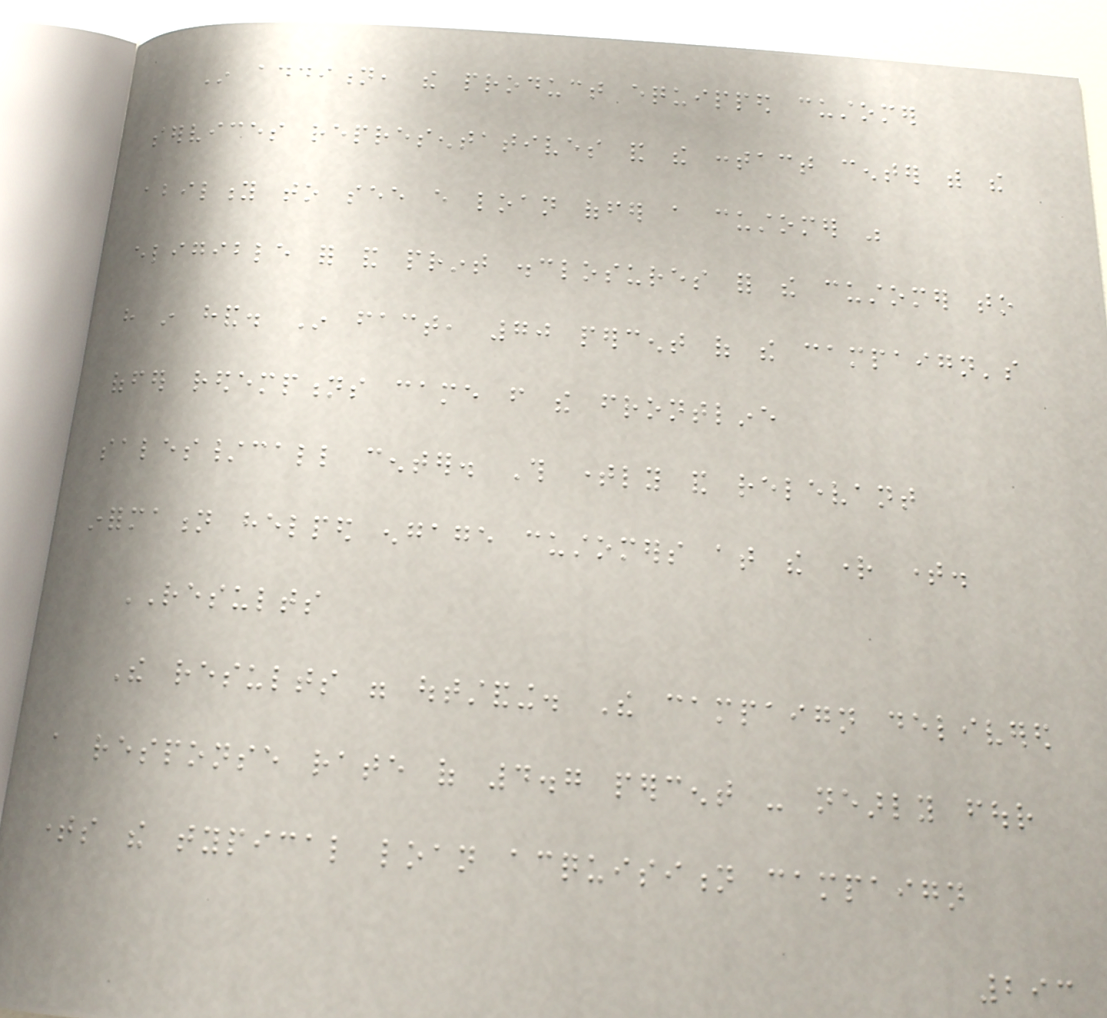In addition, the product equipped customer
services representatives and the contact center with the
ability to see every loan offer a customer was
eligible for and print disclosures for the customer to
have in hand. In fact, 70 percent of the campaign's
offer redemptions came from the frontline
sales/call center. This timely and relevant
information helped engage customers at the right time.
RESULTS
The results were outstanding. The campaign delivered
a response rate of 4.7 percent - nearly four
times the typical loan acquisition campaign
293
